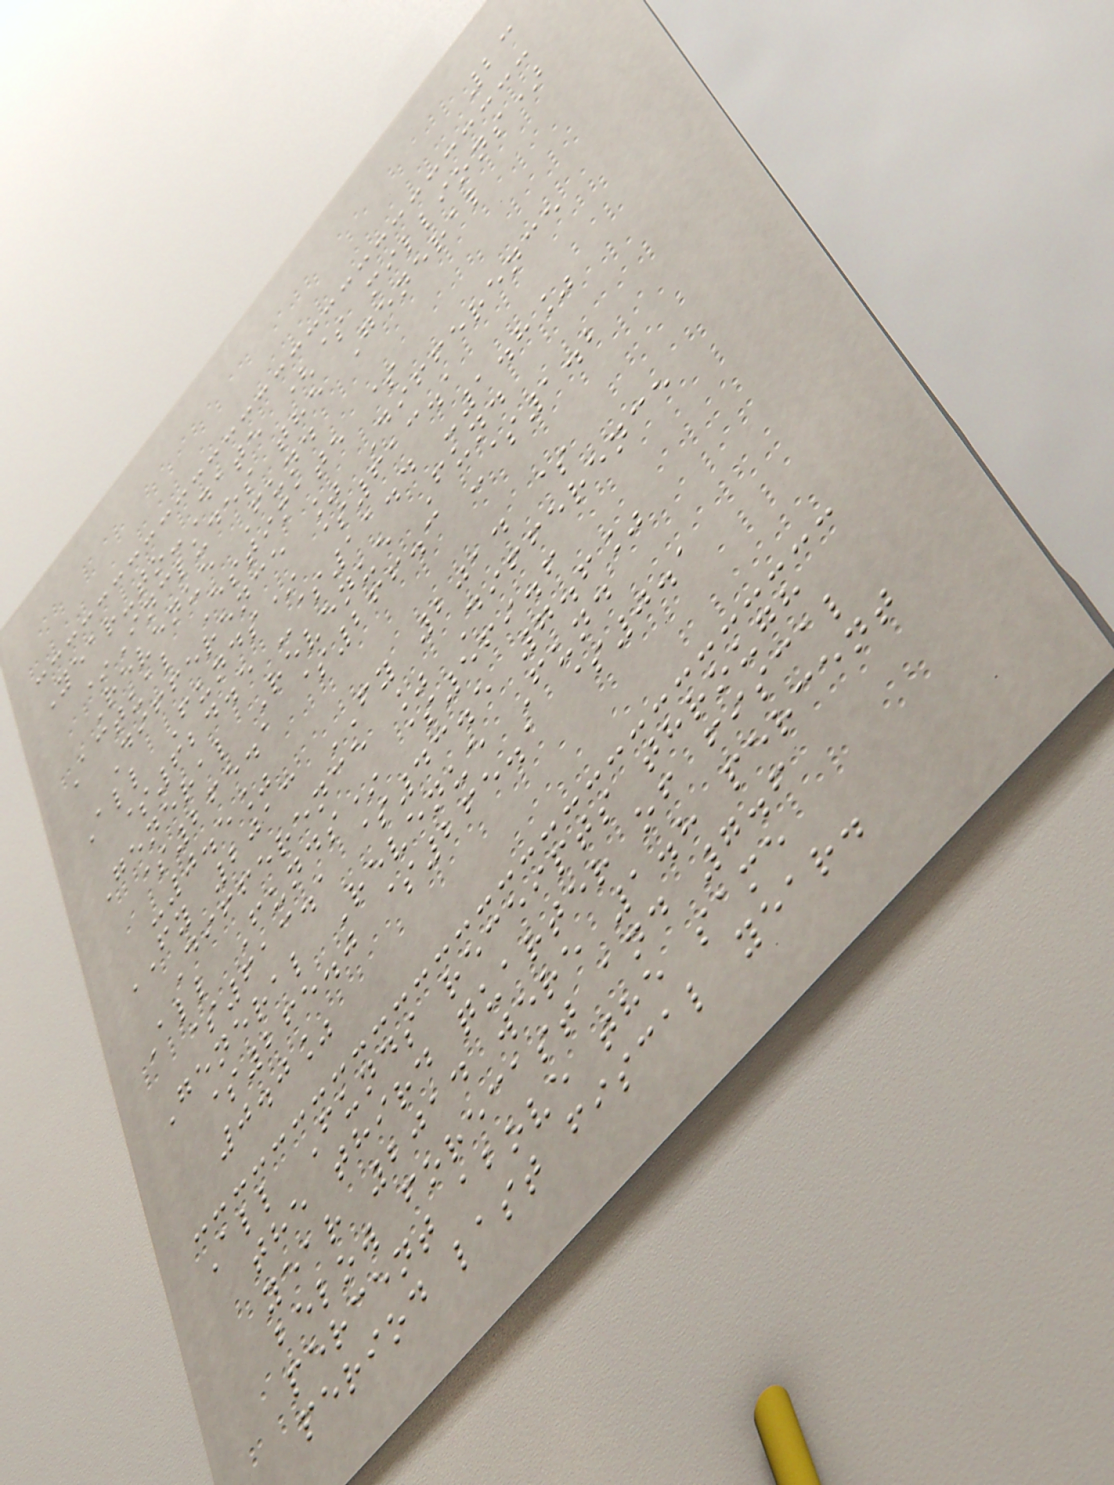23
Year-to-Date ($ millions)
*Includes the General
Revenue Fund
Actual Estimate $
Difference % Difference
All Funds* $613.1
$624.5 -$11.4 -1.8%
General Revenue Fund
$265.1 $266.3 -$1.2
-0.5%
FY 2013 FY 2014 $
Difference % Difference
All Funds* $569.6
$613.1 $43.5 7.6%
General Revenue Fund
$265.0 $265.1 $0.1
0.0%
All Funds receipts through
the third quarter of fiscal
year 2014 were 1.8 percent
below forecast and 7.6
percent above the same
period last fiscal year.
